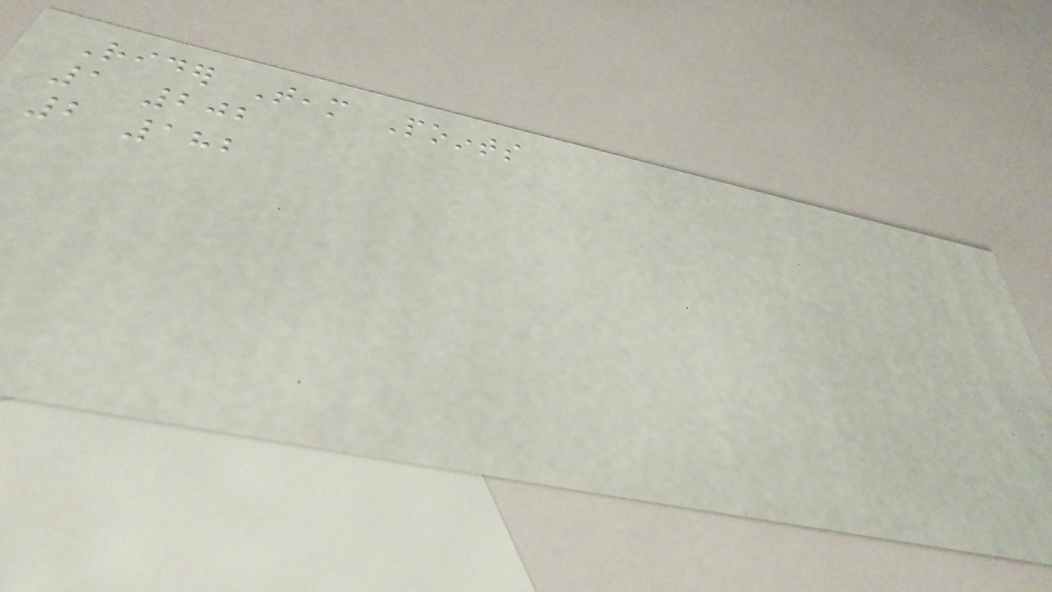Rider Team Points
1 202
2 182
